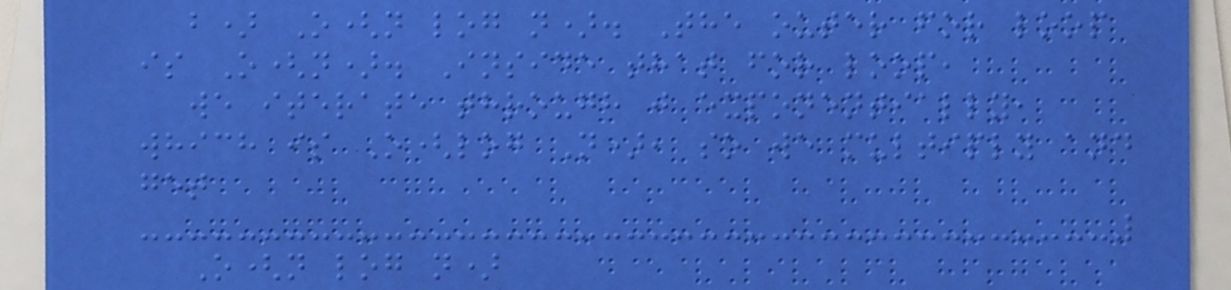b) O(n log n). The outer for loop
is O(n). Inside that for loop,
we iterate through j exponentially,
which is O(log N), so we multiply and
get
O(n log n)
